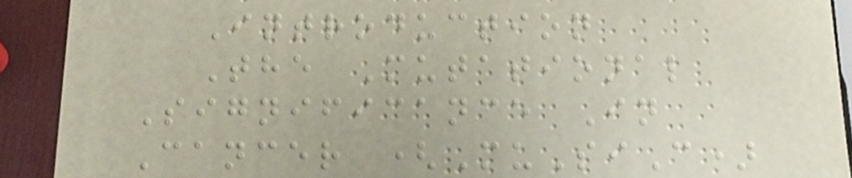Introduction
The Mutational
Significance In
Cancer (MuSiC)
